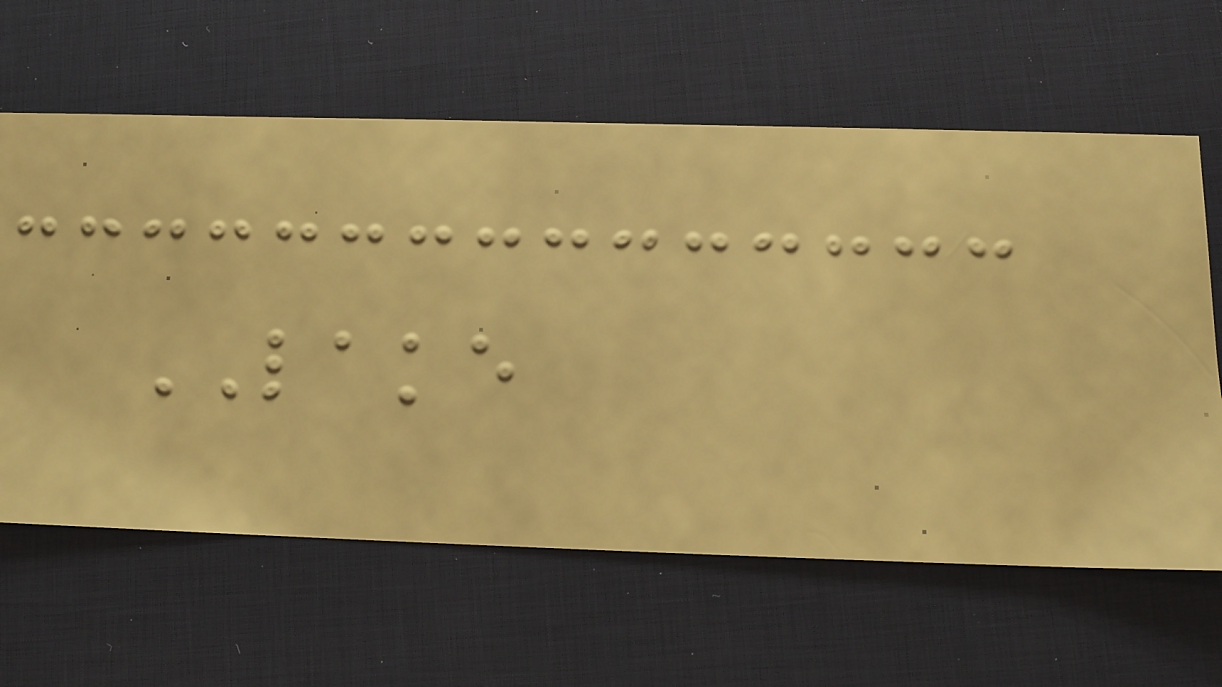LAKE
